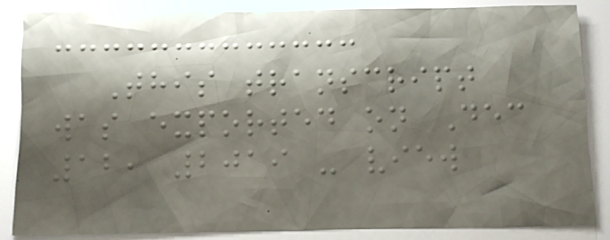This transcript
was exported on Dec
12, 2019 - view
